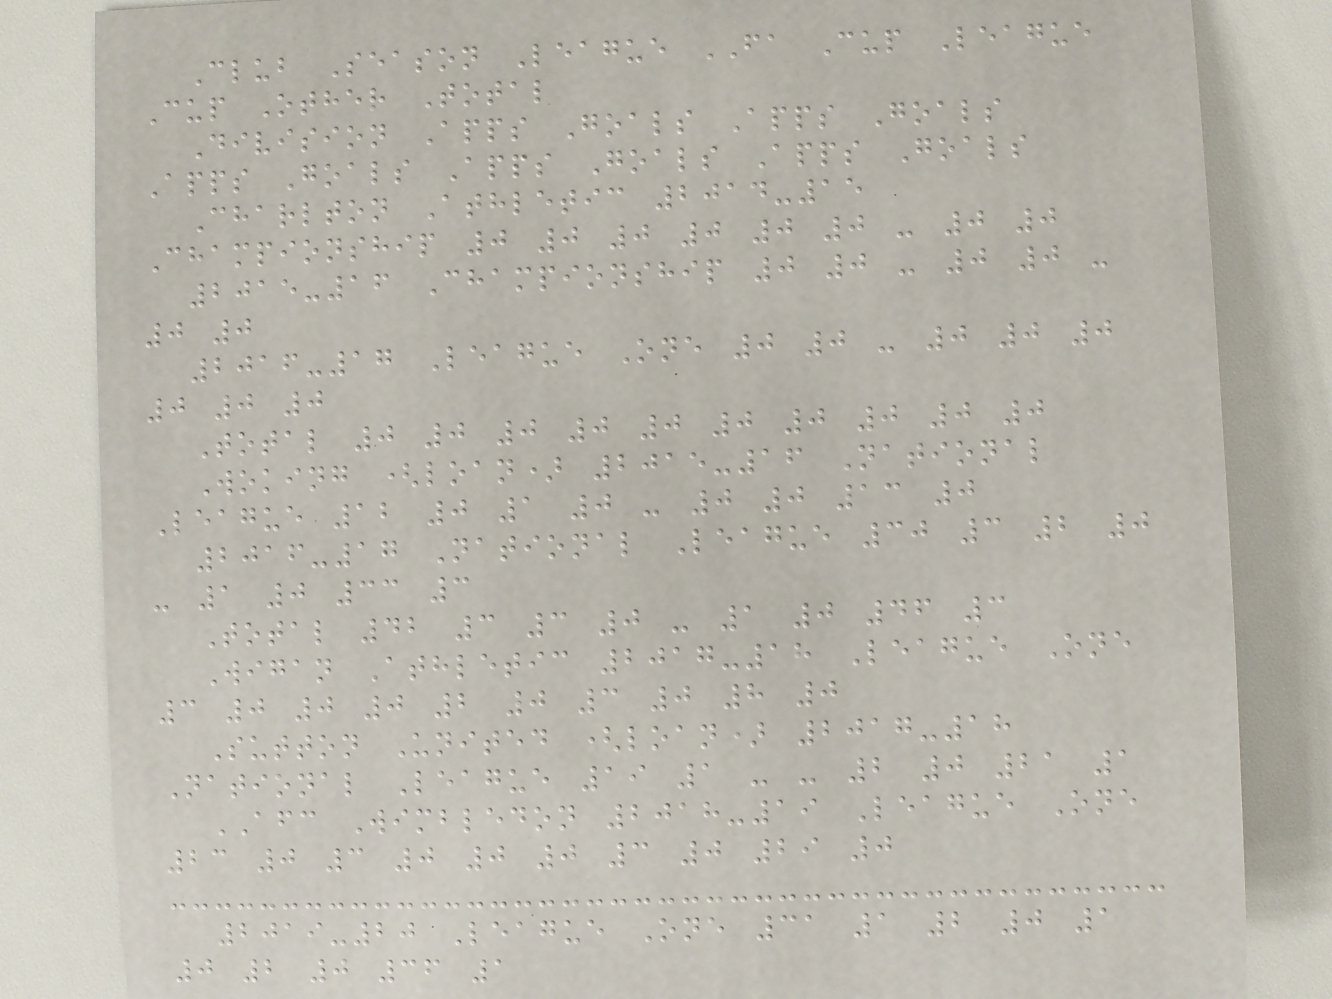Club Season League FA Cup League
Cup Other Total
Division Apps Goals Apps Goals
Apps Goals Apps Goals Apps Goals
Charlton Athletic 2014-15
Championship 0 0 0 0 0 0 - 0 0
2015-16 Championship 0 0 - 0 0 -
0 0
2016-17 League One 0 0 - 0 0 0
0 0 0
Total 0 0 0 0 0 0 0 0 0 0
Woking (loan) 2015-16 National
League 12 0 1 0 - 0 0 13 0
2016-17 National League 30 3 2 0
- 1 0 33 3
Total 42 3 3 0 - 1 0 46 3
Wigan Athletic 2017-18 League One
3 0 0 0 2 0 3 0 8 0
Sutton United (loan) 2017-18
National League 19 1 - - 2 0 21 1
AFC Wimbledon 2018-19 League One
23 0 3 0 0 0 3 0 29 0
2019-20 League One 31 1 2 0 1
0 2 0 36 1
